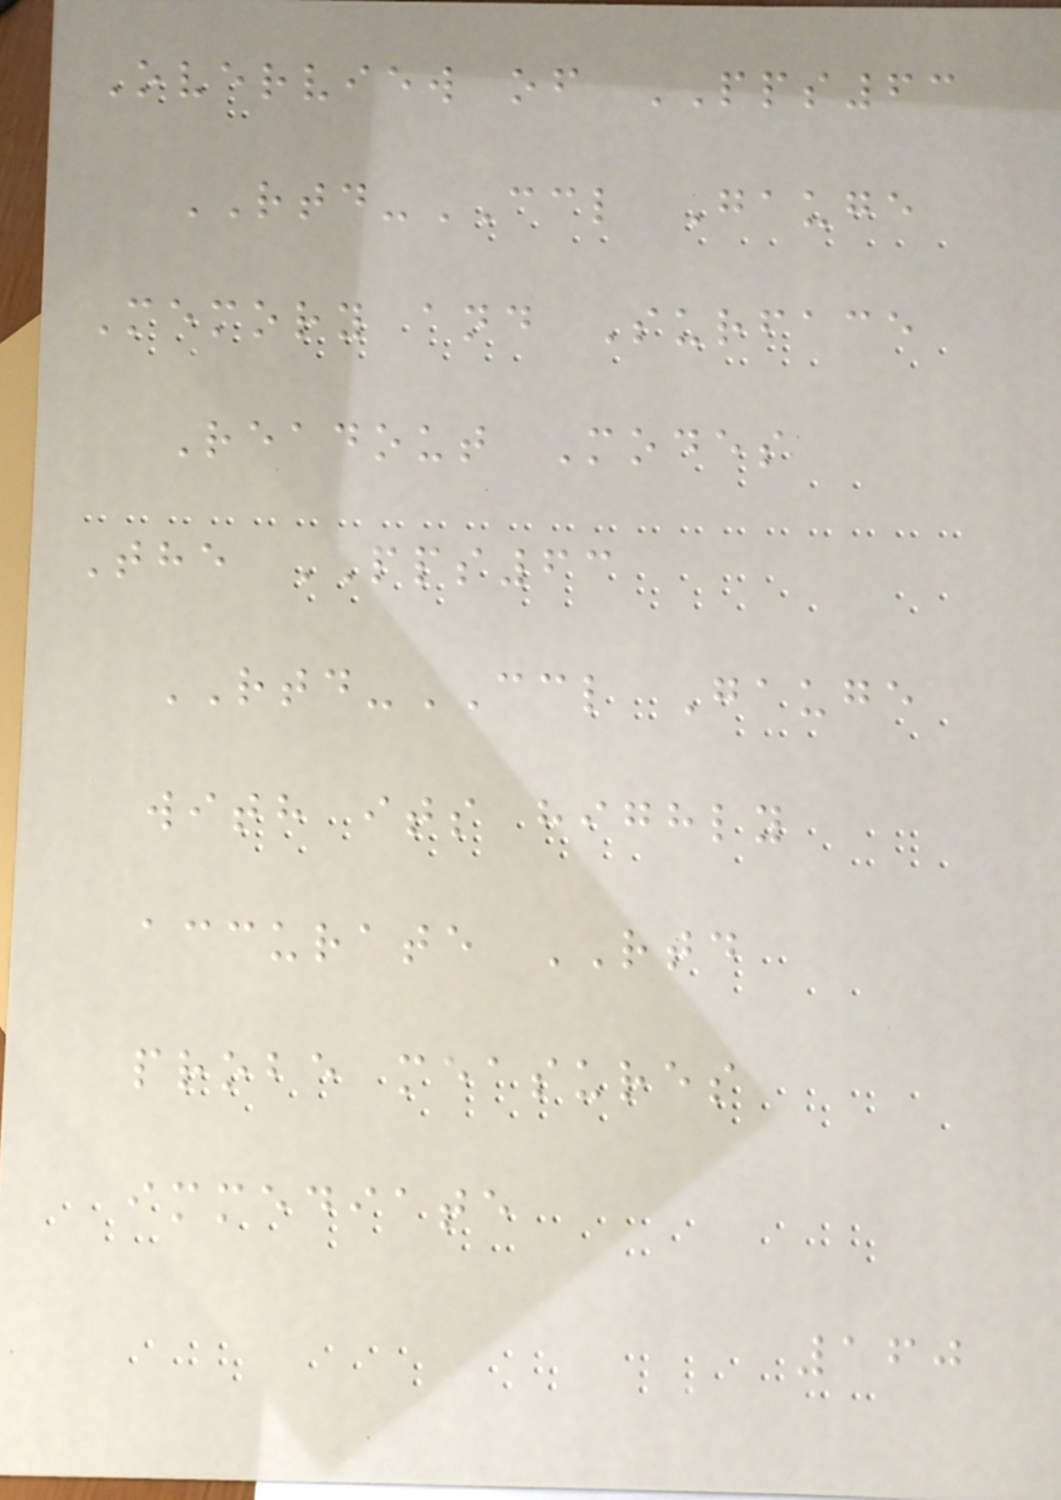Overview of PPS63
RTD-CCL Gauge
Memory and Surface
Readout Modes
The PPS63
RTD-CCL Gauge
with its highly
accurate RTD
probe measures
immediate
160
